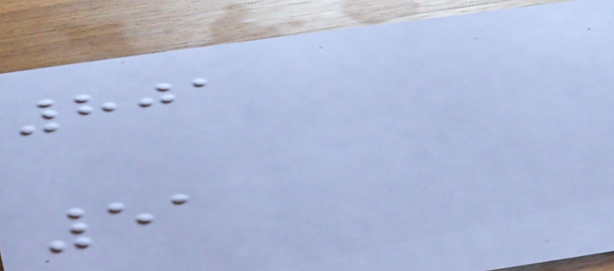801
51
